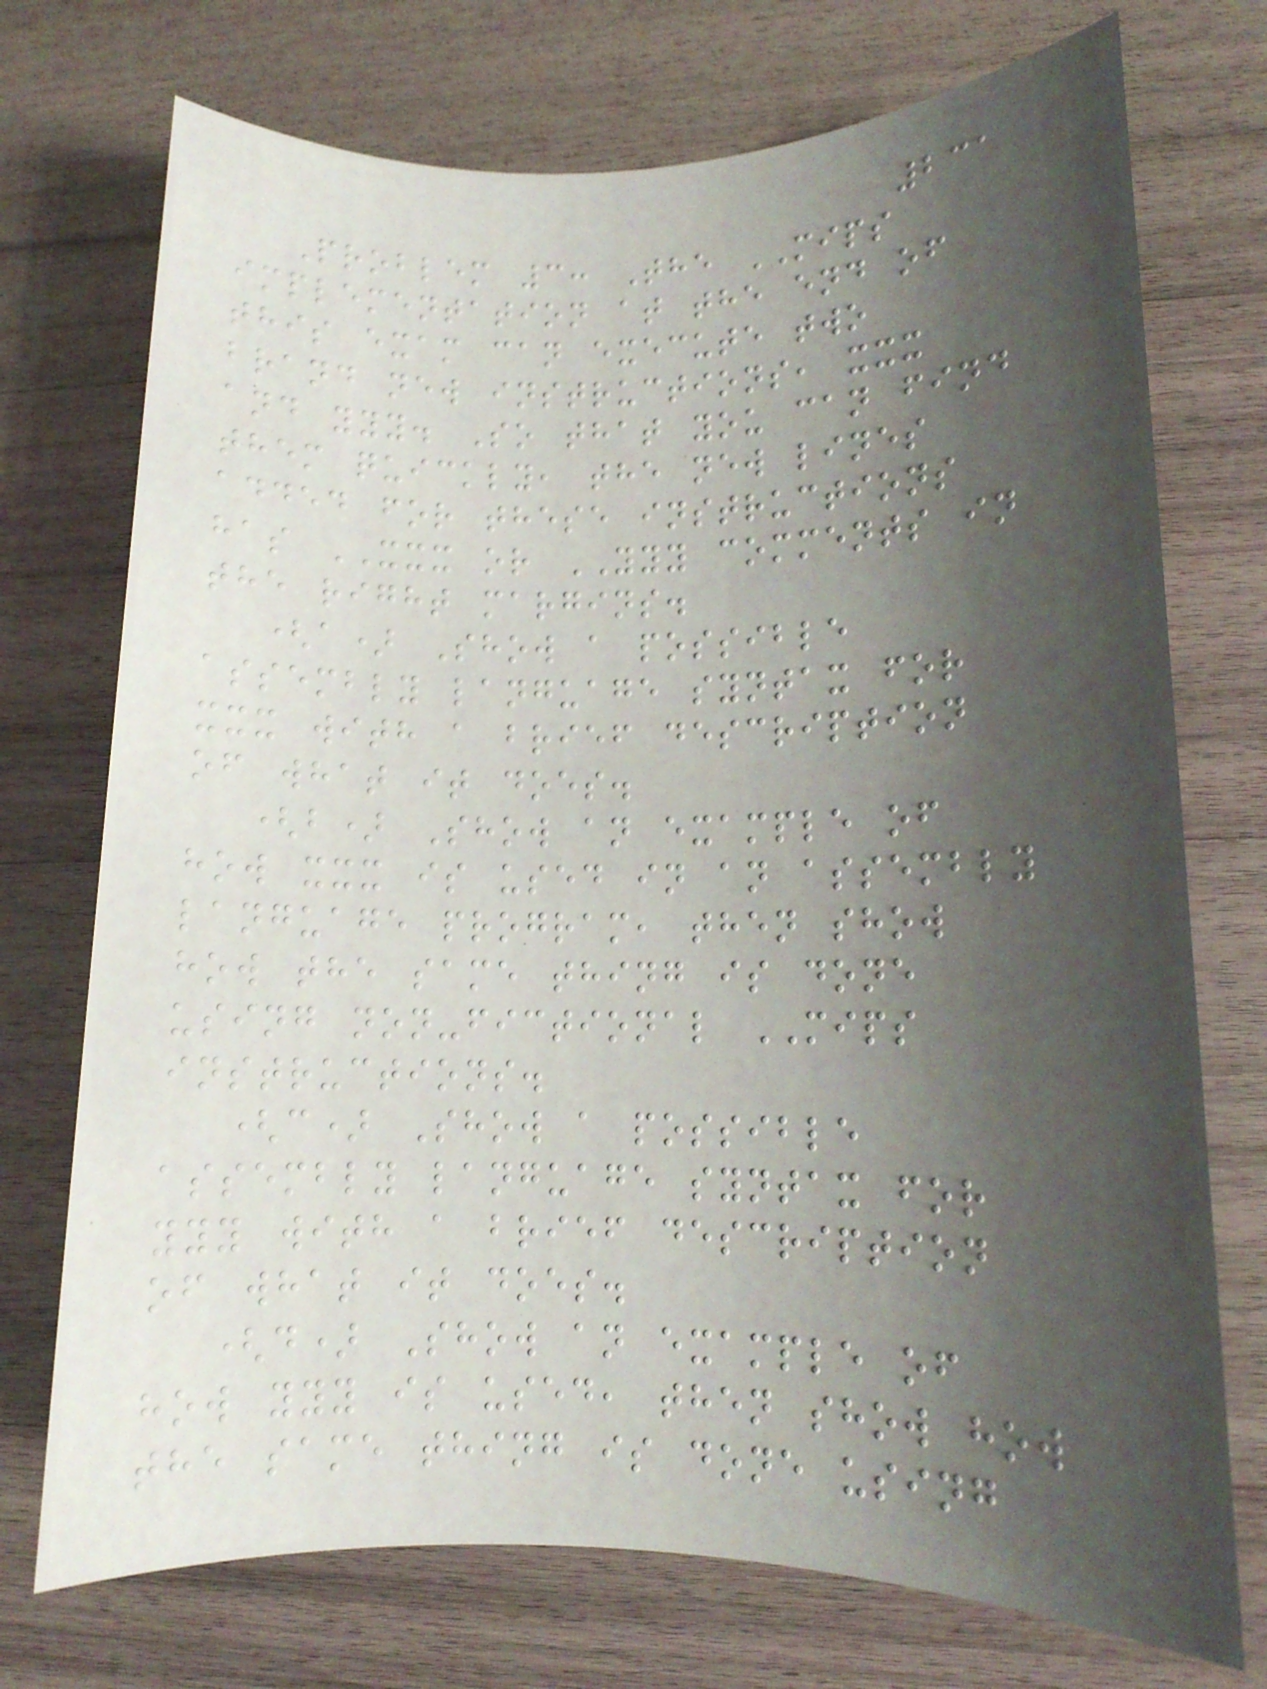231
Problem 3: The MIPS
implementation at the end of
this exam can execute two
brand new instructions, xxx
and yyy. So that you can find
them quickly, the new lines
added for these instructions
has XXX or YYY comments in
the right margins.
(a) Show a possible
assembly language syntax for
xxx with a brief description
of what it does.
(b) Show an example of
how xxx is used in an assembly
language program, then show
how the same thing is done
using non-fictional MIPS
instructions.
(c) Show a possible
assembly language syntax for
yyy with a brief description
of what it does.
(d) Show an example of
how yyy is used, then show how
the same thing is done using
